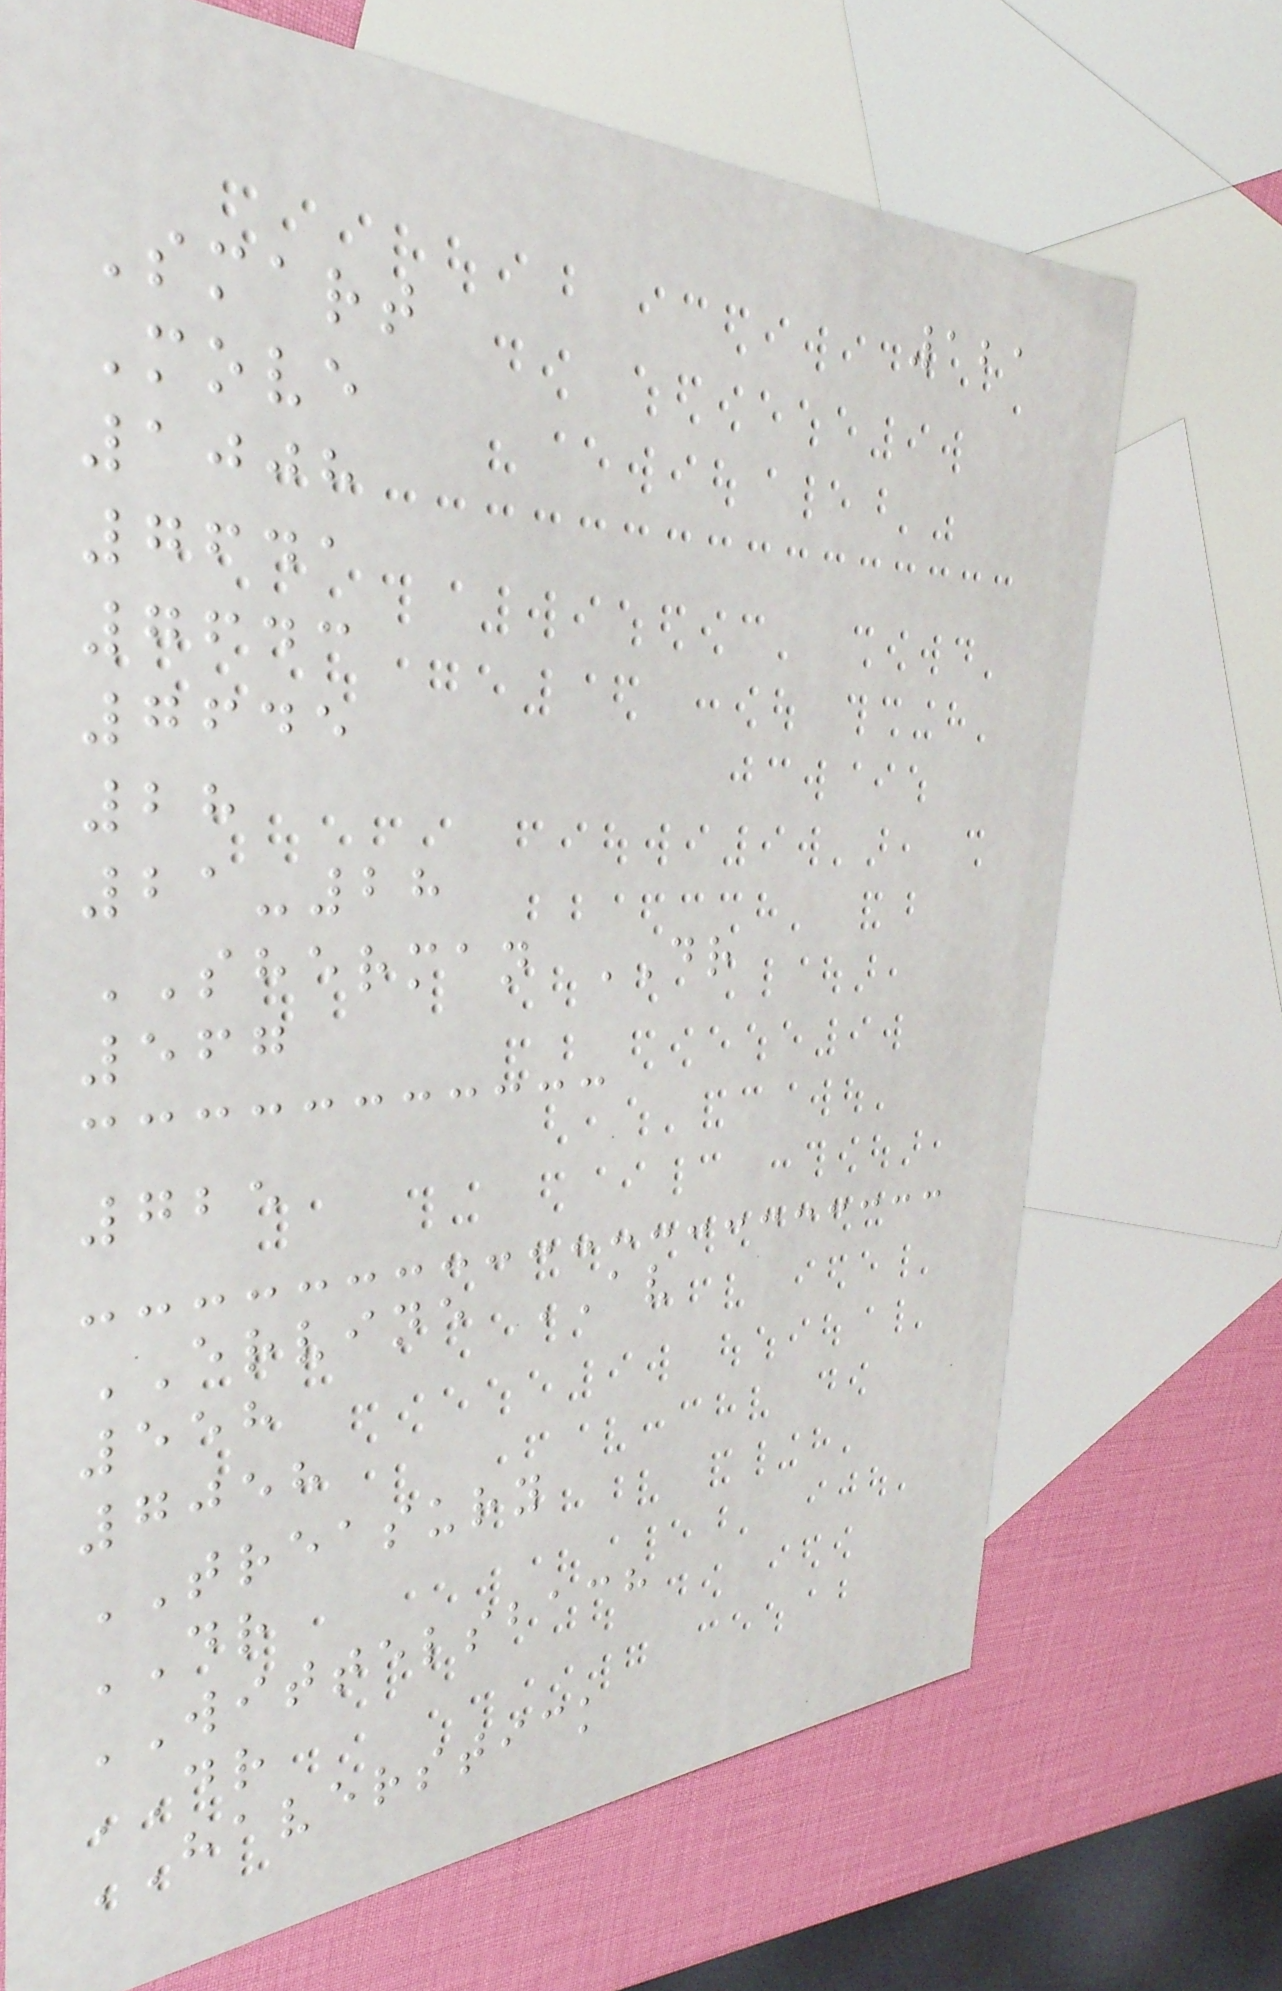121
Smart
Move
1008
7641
7643
7645
28
21-28
SHERMAN DR
567
725
ERVINE AV
558
7058
TREASURY
DR
WITTELSBACH
DR
HAVERSTICK
